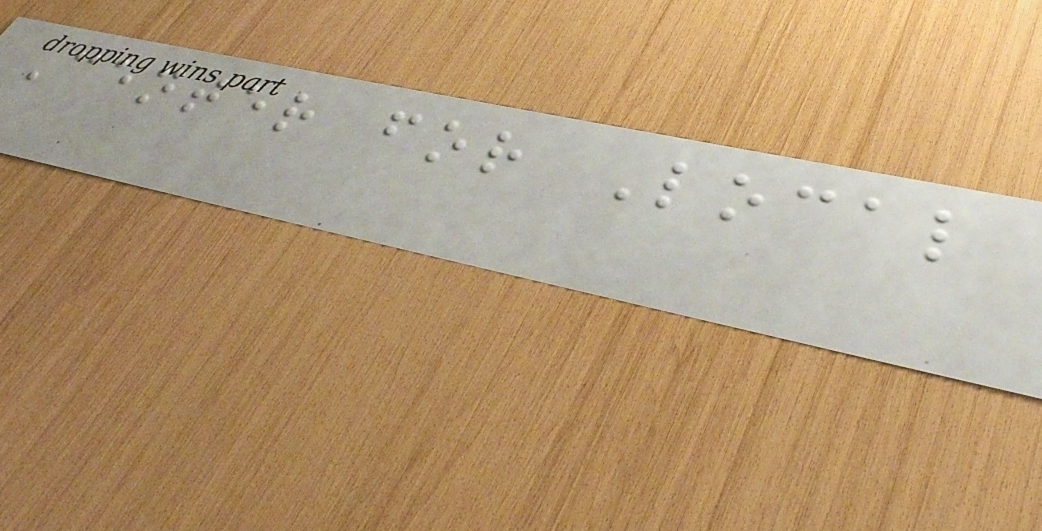Center for Local
